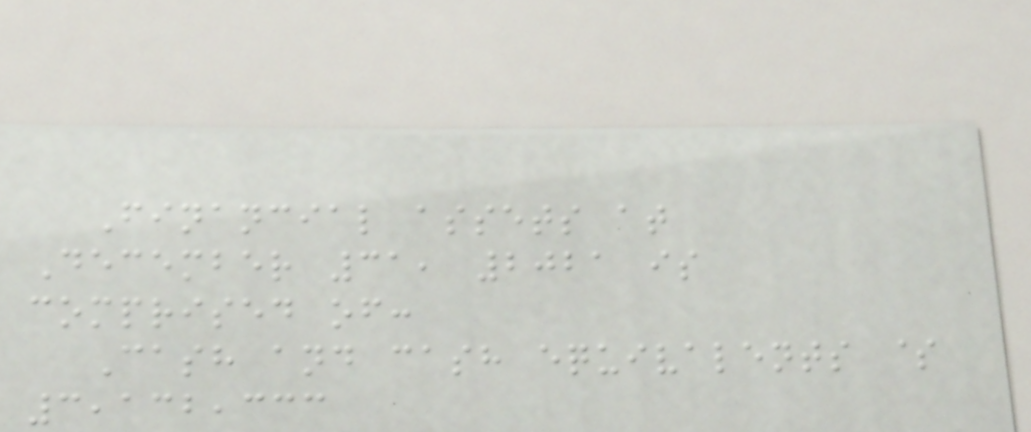Financial assets at
December 31, 2021 is
comprised of:
Cash and cash equivalents $
3,132,333
